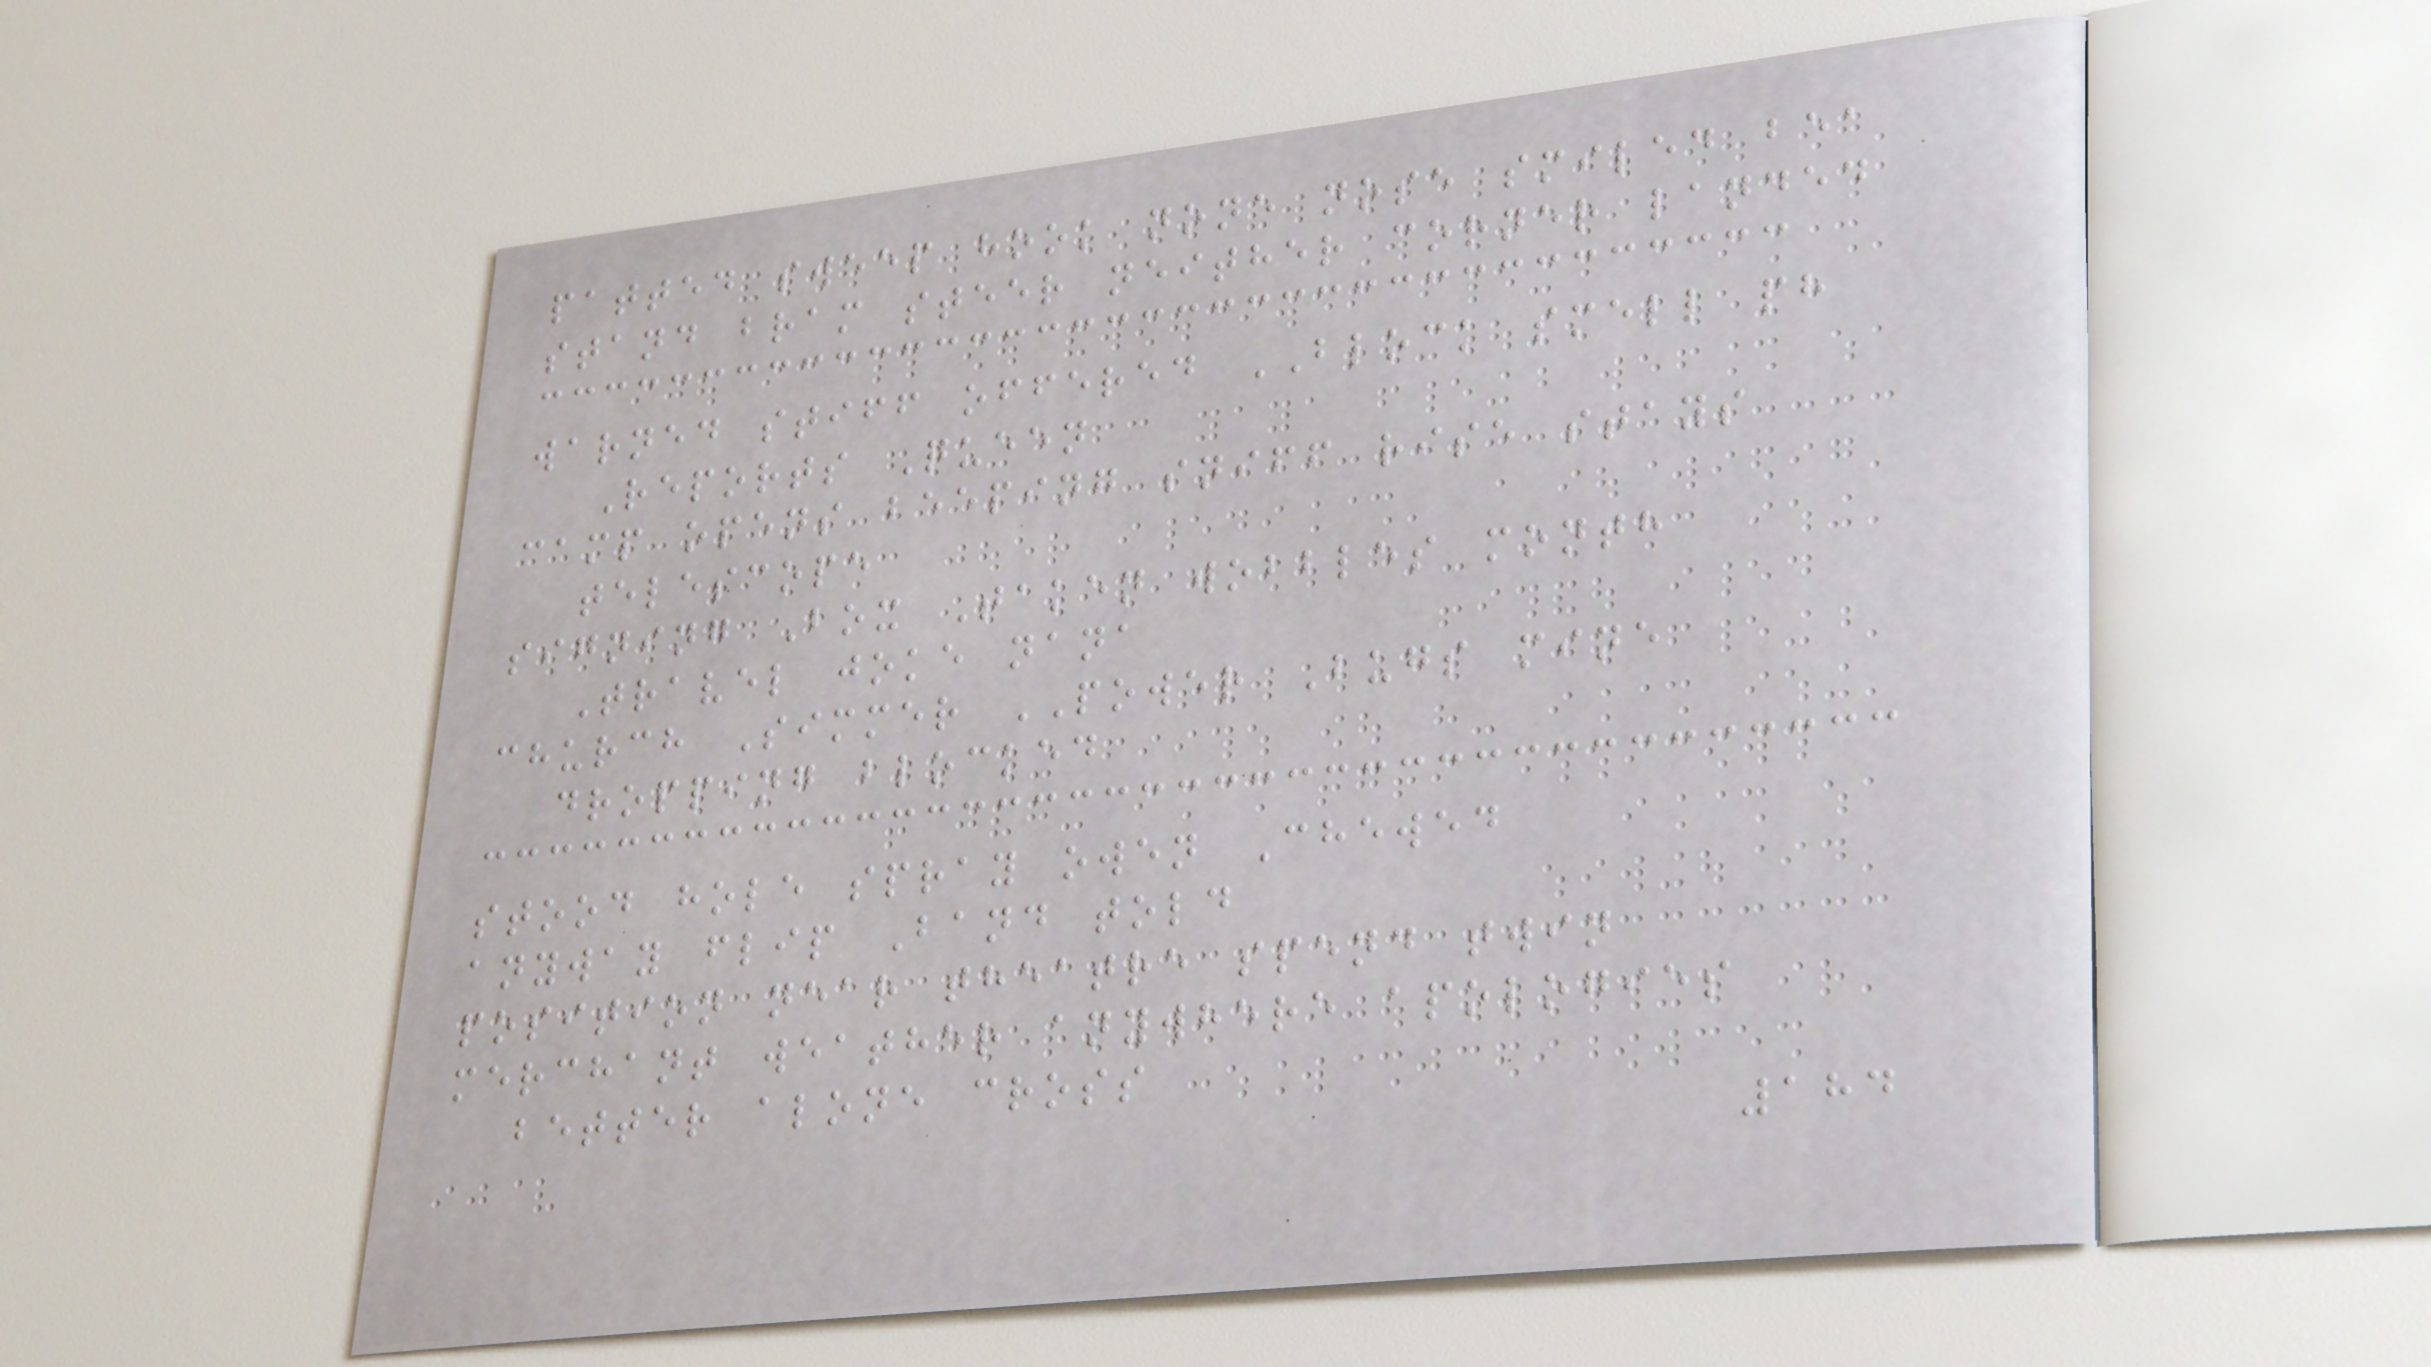patted sweep hook none nose smiled bea
stand bram steer neither corner landed
warned stiff offered BLOCK smell ph
Reports Queen
camp opens beeping sniff rise stays
telescope
signing Box Taken wobbles month
Travel joke nana
church Simmer POWER Bugs mine
dropping blocked
stood hole spray owen Chewed
anyway flip Band told
position near theatre spend twin
merchant weather anywhere apologies
better alone cross
184
